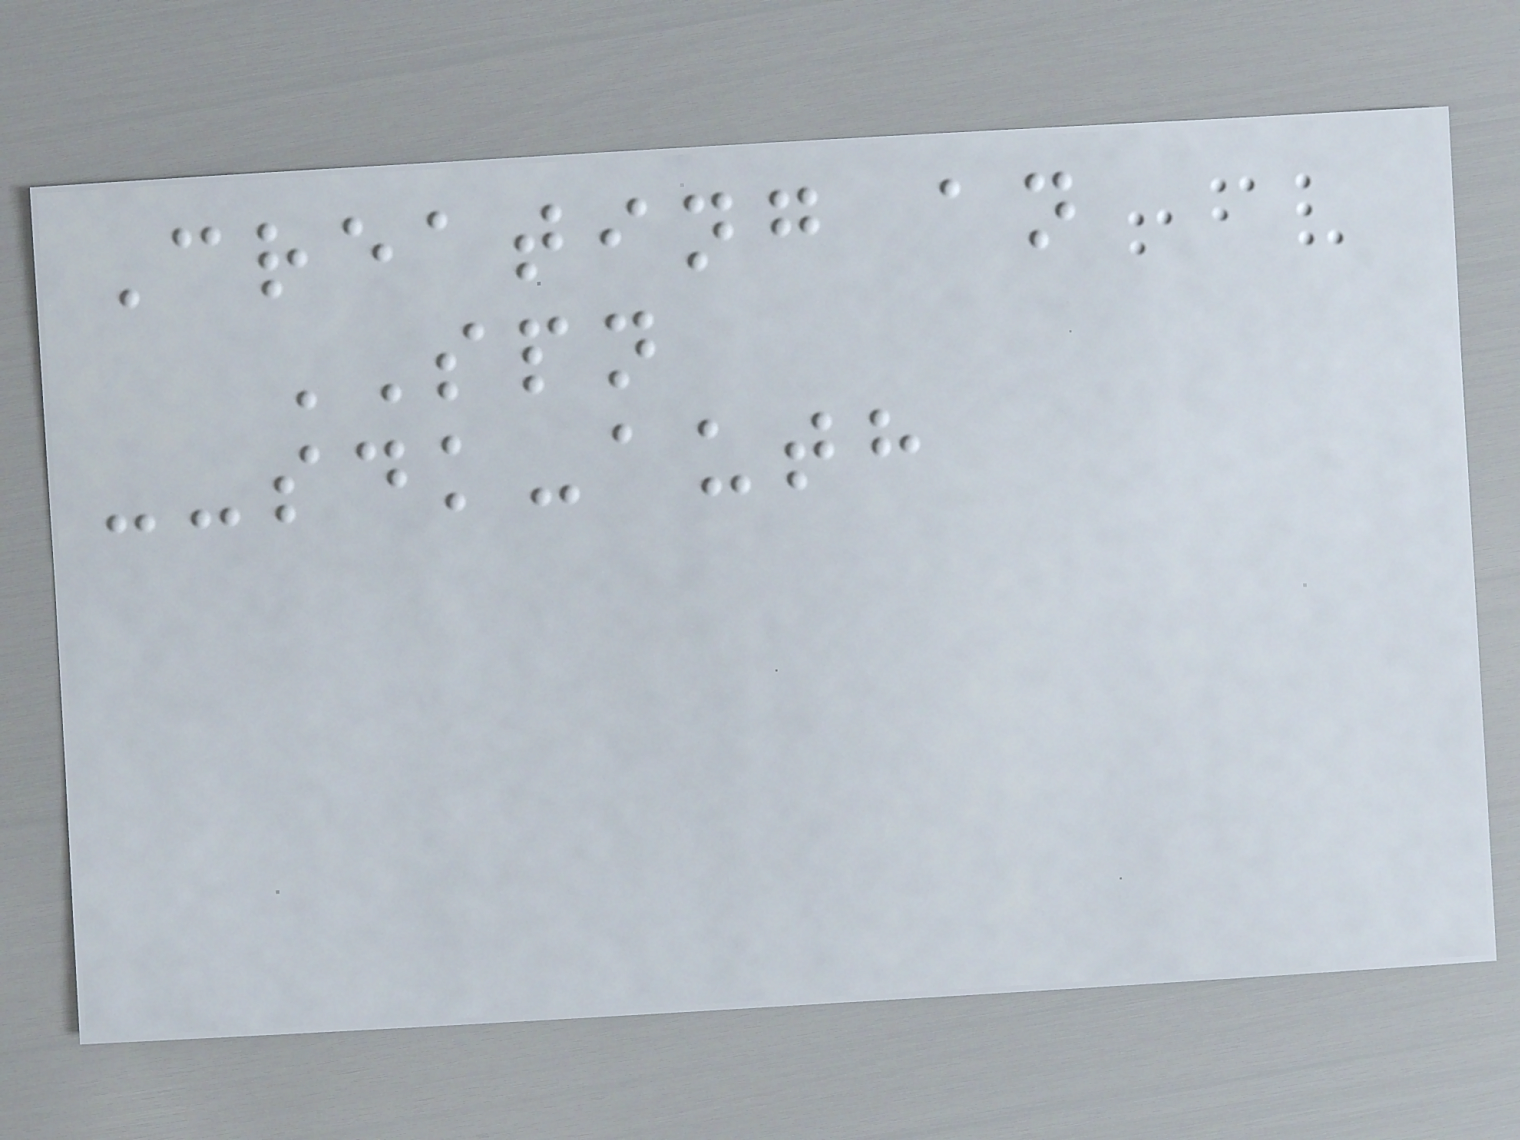Creating an
SPN
--sdk-auth
